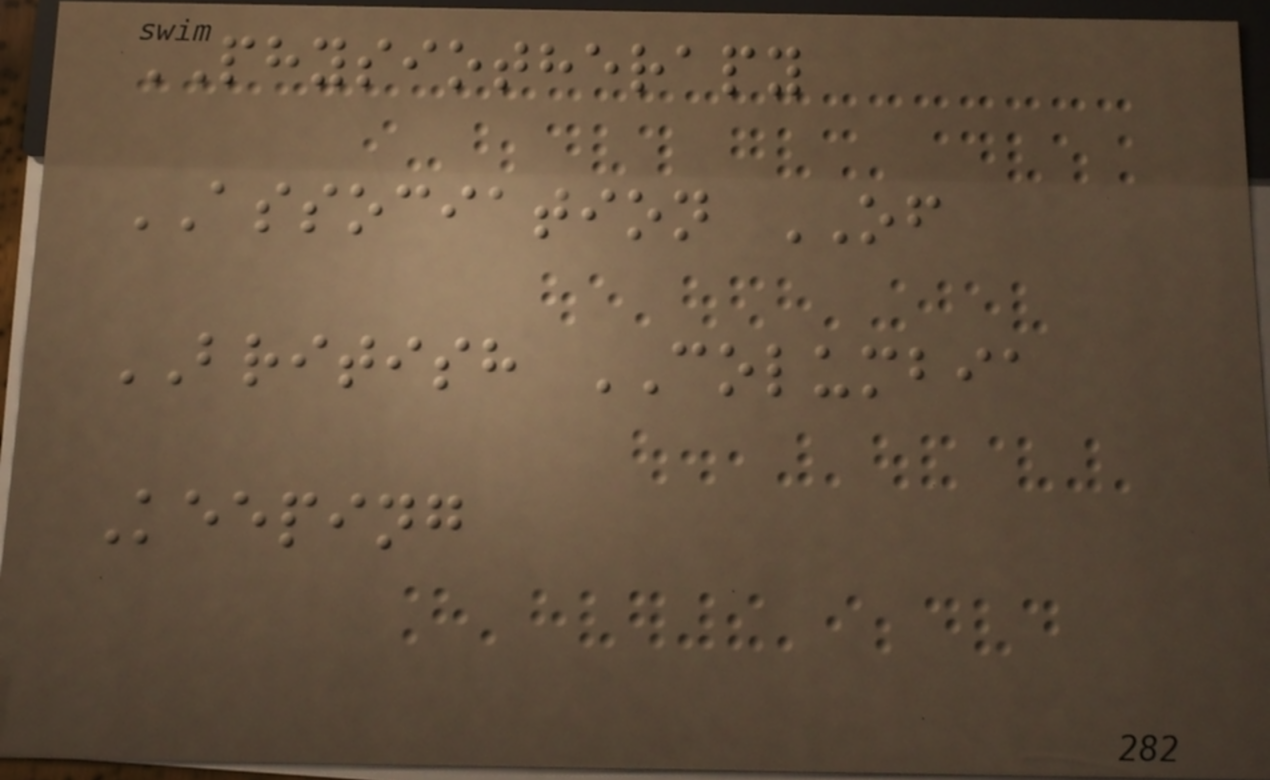PHYSIOTHERAPY
ASSOCIATION OF
BRITISH COLUMBIA
Keeping
